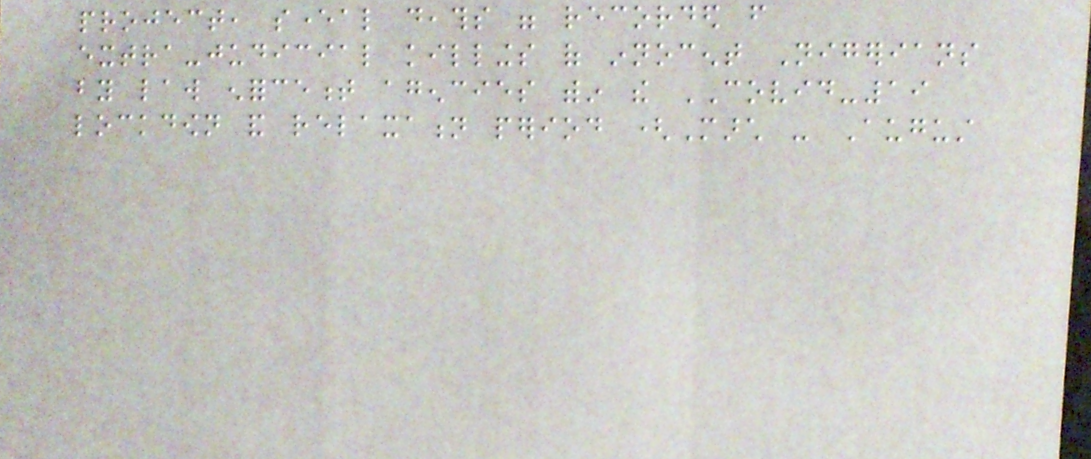project, several deaths were recorded from
extra-judicial killings of innocent Nigerians
by law enforcement agencies within the COVID-19
lockdown and relaxation period (March - August
